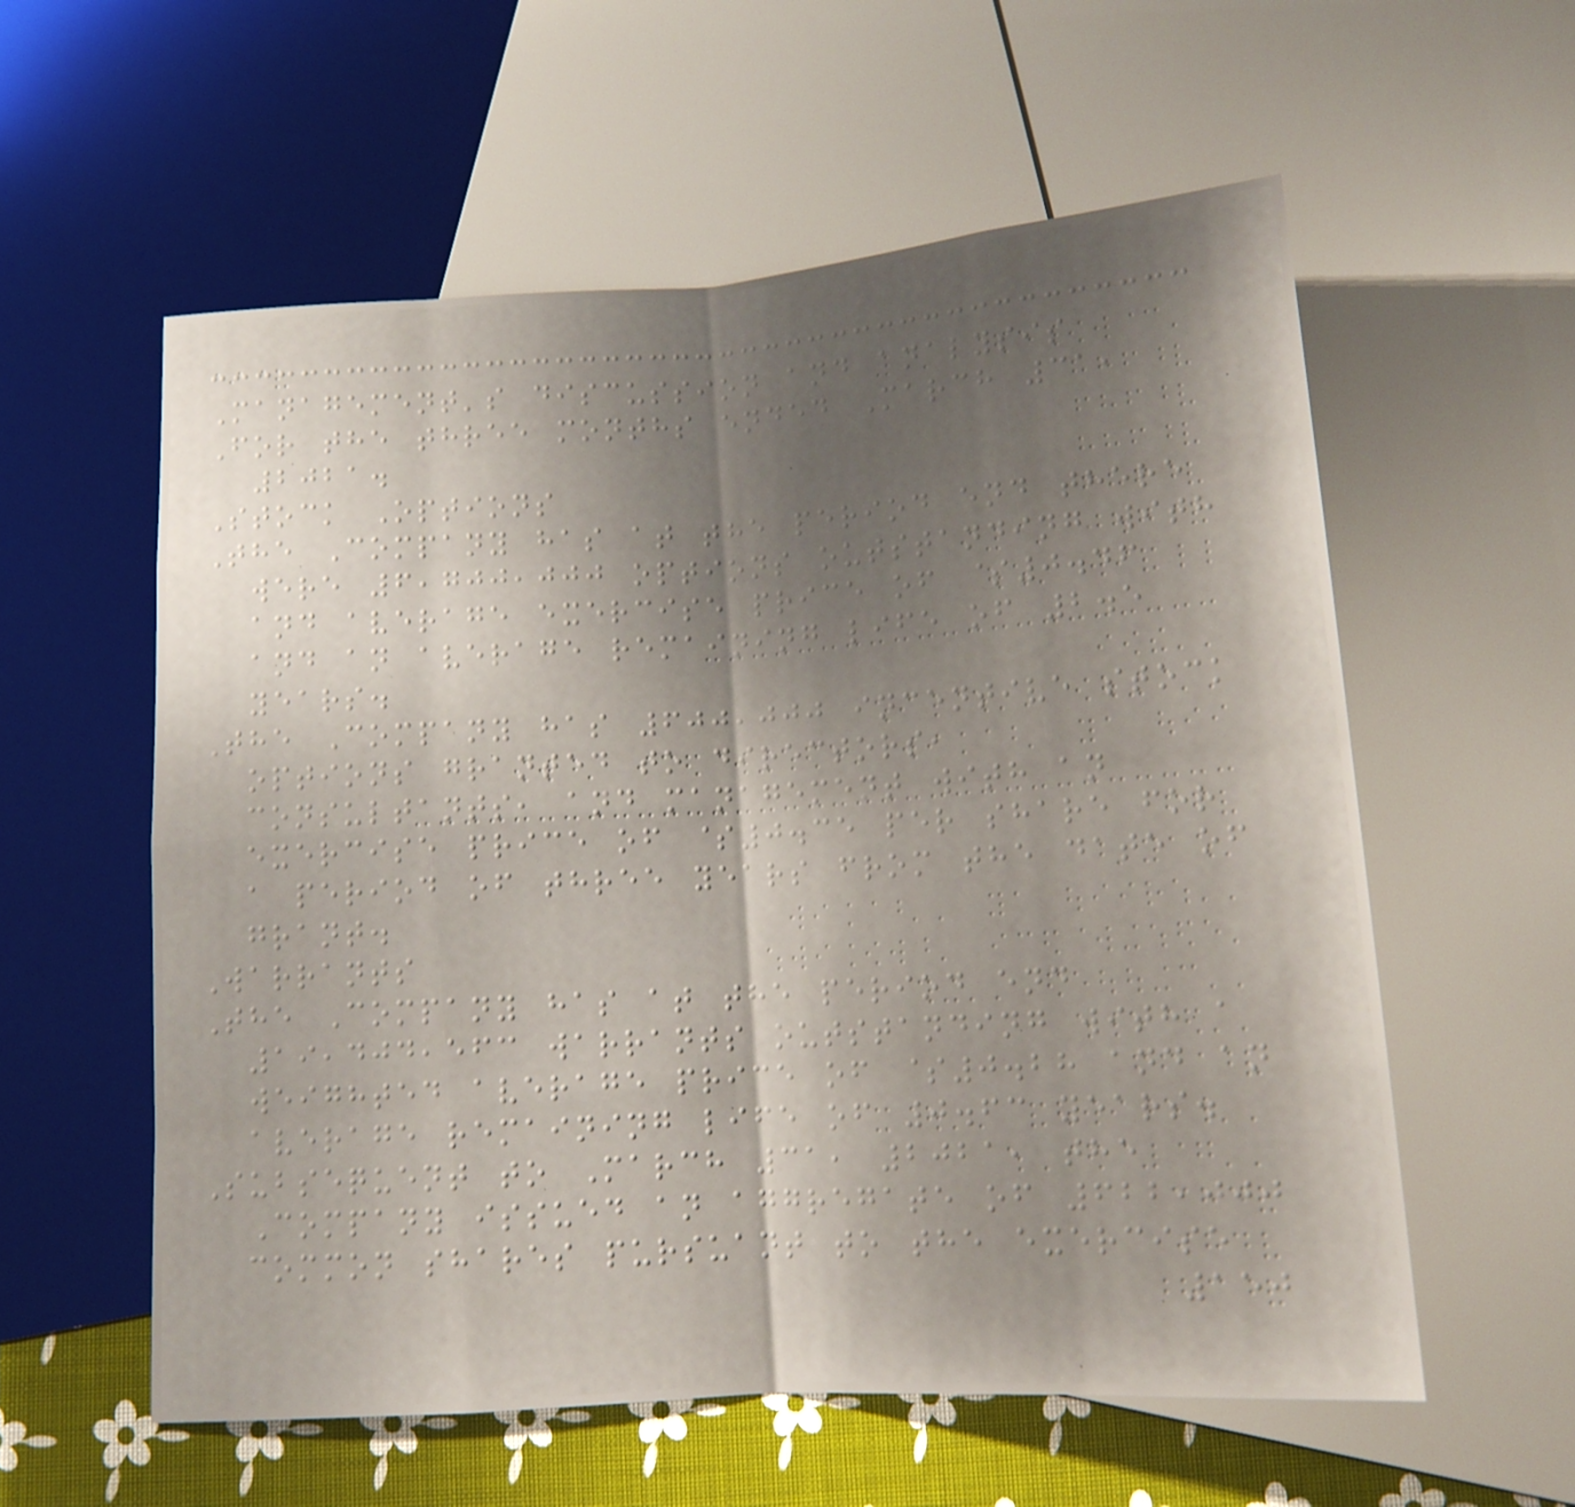Management's discussion and analysis
For the three months ended March 31,
2021.
Stock Options
The Company has at the period end there
were 6,700,000 options outstanding with
and average exercise price of $0.46
and an average remaining life of 2.5
years.
The Company has 600,000 incentive stock
options granted to directors,
consultants, and management with an
exercise price of $0.35 per share for
a period of three years from the date of
grant.
Warrants
The Company has at the period end
19,404,563 warrants outstanding with a
weighted average price of $0.28 and an
average remaining life of 0.63 years.
Subsequent to March 31, 2021, the
Company issued an aggregate of 622,000
common shares pursuant to the exercise
150
